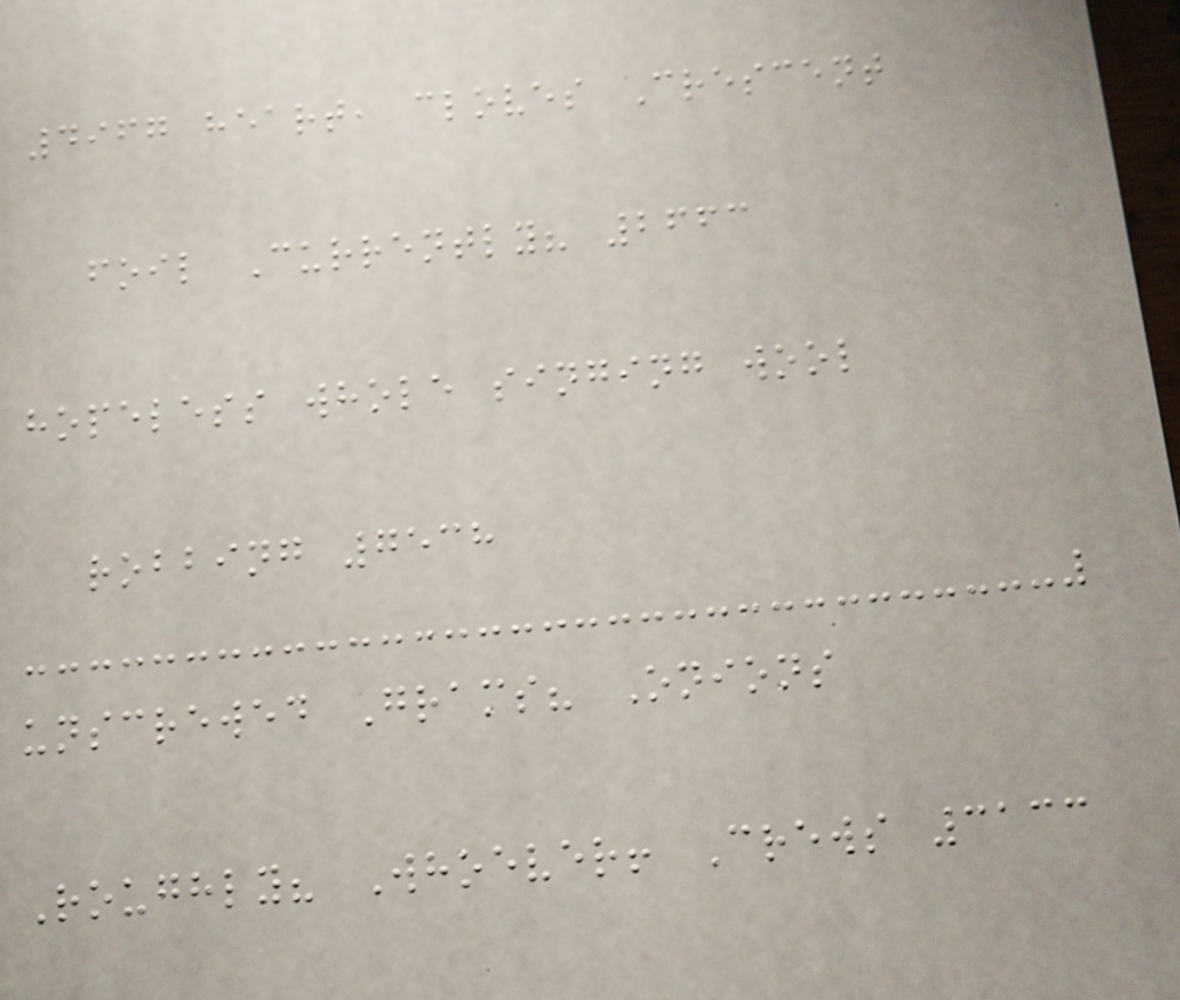4967 heart, cloves Crescent
foil Currently? 2663
hopeless whole singing wool
robbing 7538
unscrewed Grams? Onions
Roughly? Whoever! Crews 3133
